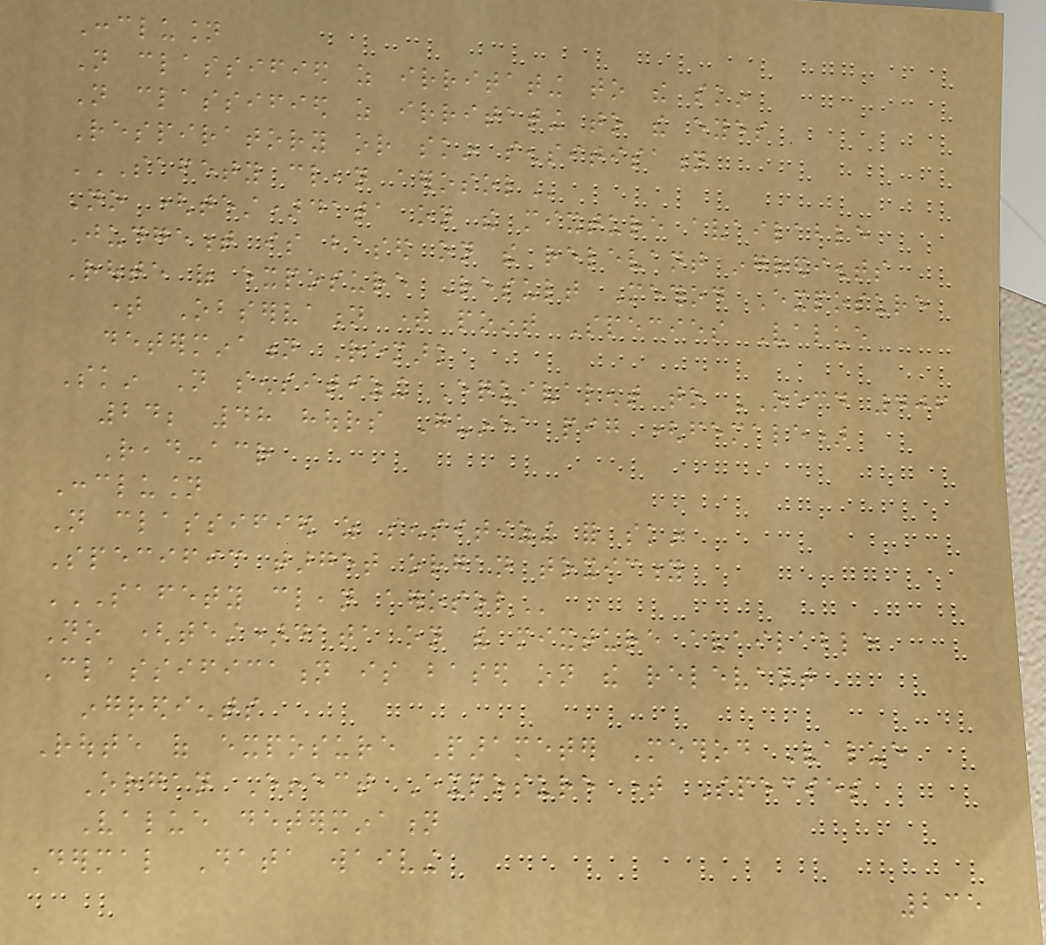Conclusion
Not classified as irritating to the skin
Not classified as irritating to the eyes
Respiratory or skin sensitisation
SAFETY CLEAN AEROSOL
No (test)data on the mixture available
Judgement is based on the relevant ingredients
Route of exposure Result Method Exposure
time Observation time point Species Value
determination Remark
Skin Not sensitizing Equivalent to OECD 406
24; 48 hours Guinea pig (female)
Read-across
Conclusion
Not classified as sensitizing for skin
Specific target organ toxicity
SAFETY CLEAN AEROSOL
No (test)data on the mixture available
Classification is based on the relevant
ingredients
Route of exposure Parameter Method Value
Organ Effect Exposure time Species
Value determination
Dermal Data waiving
235
